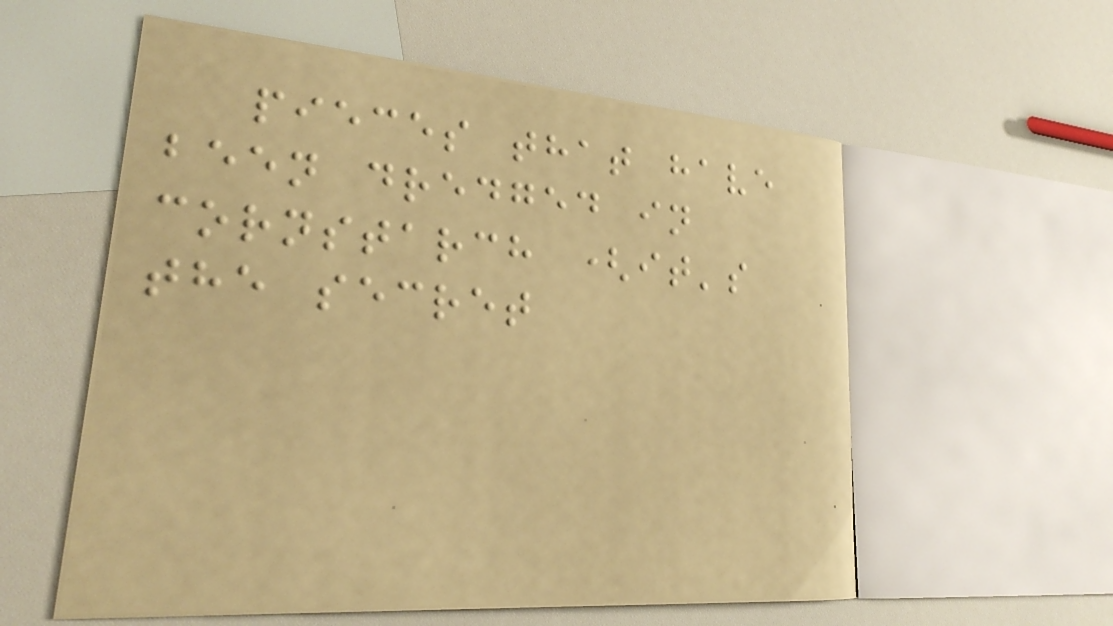pieces that have
been dredged in
cornstarch (it's
the secret
